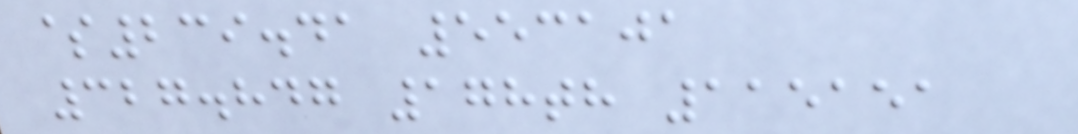$239.41 553101
327.847 178th 115151
